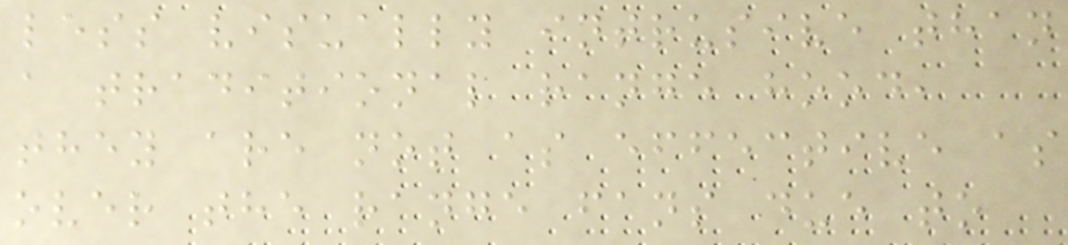less visually intrusive than
a traditional range hood,
they are not as effective as
over the range fans due to
